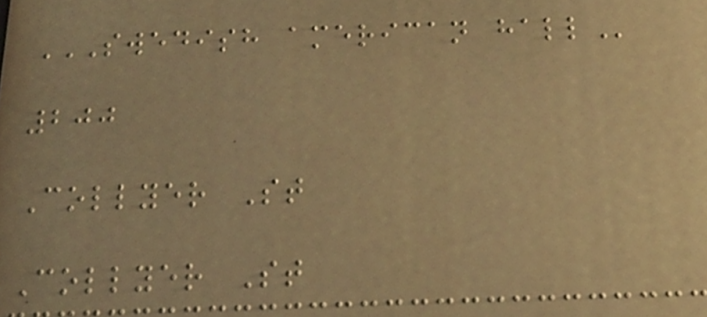SWEDISH AMERICAN HALL
200
Collyer St
Collyer St
